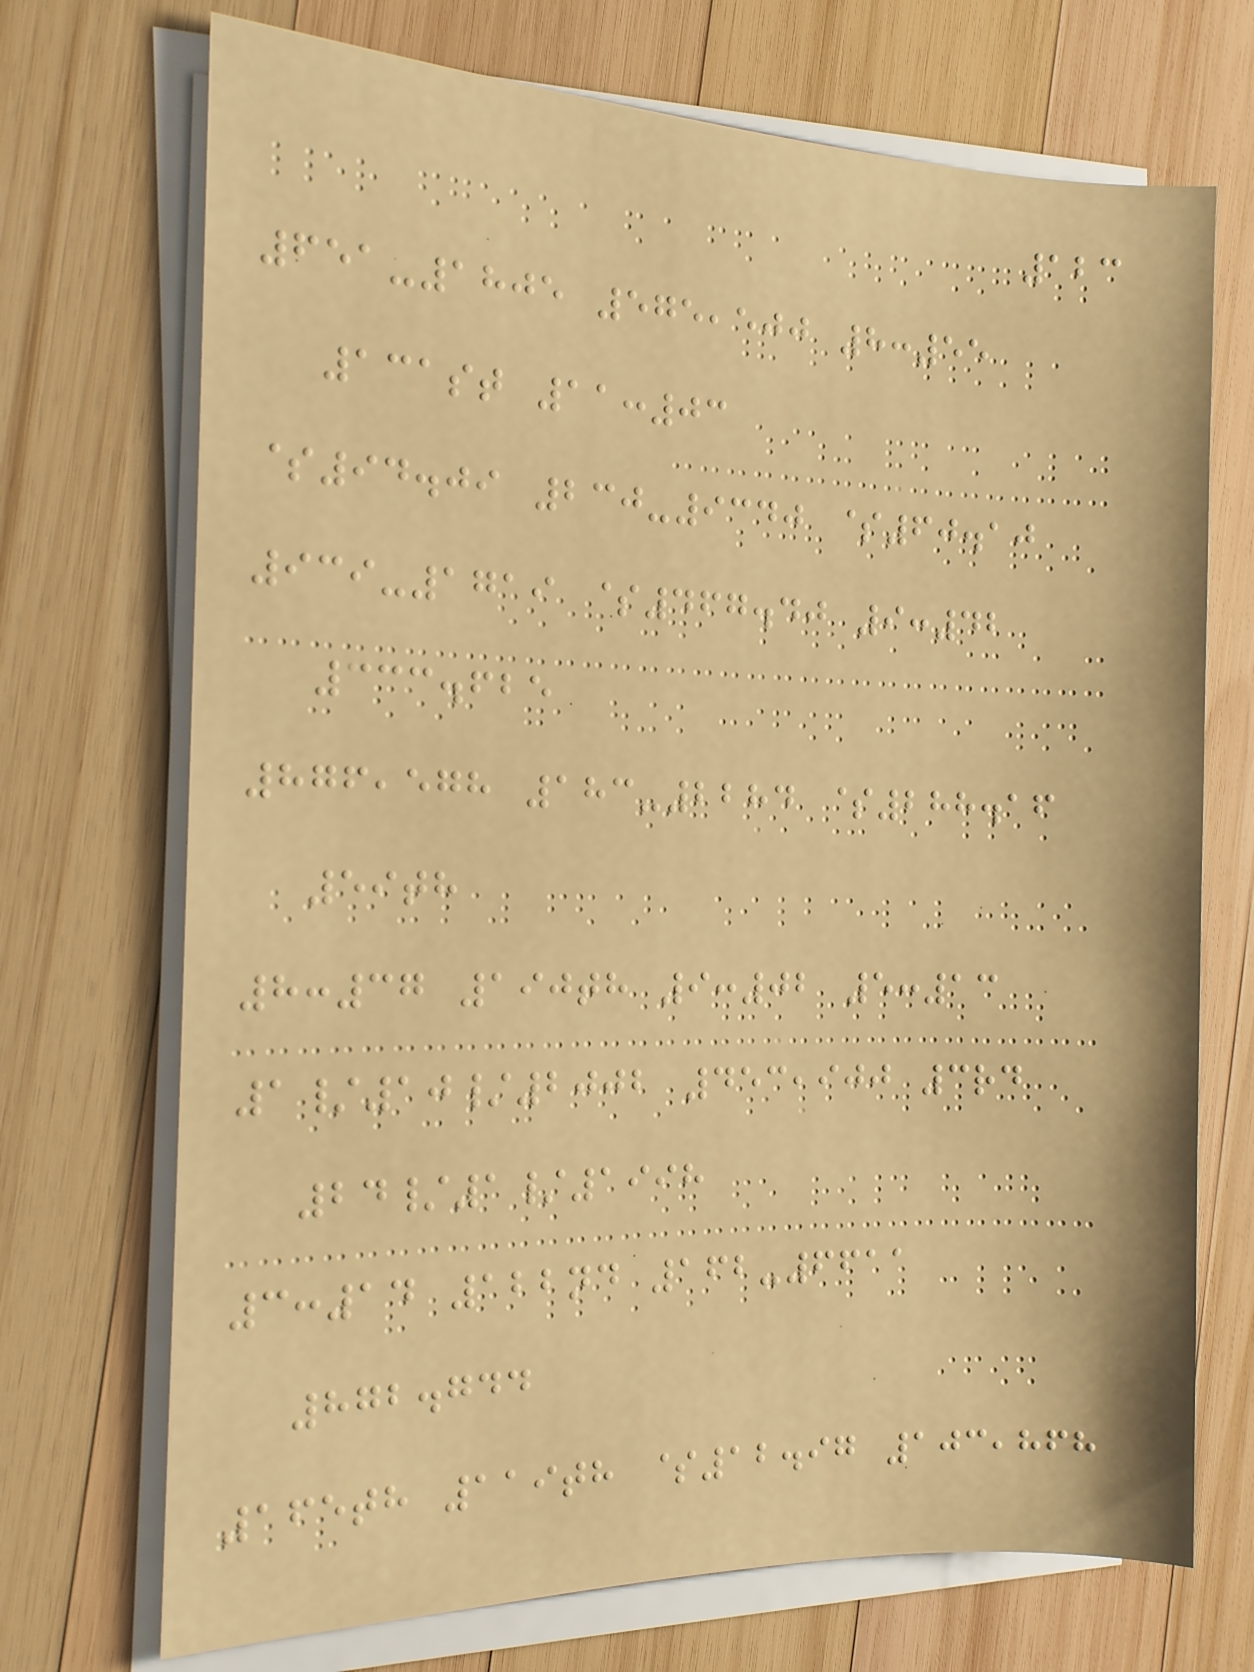123
651-1805 575,500 8:55
131st 11:03
$94.09 230-9340 $60.10
939-1719 $467.40 9:42
333.625
876,578 183-2284 $288.16
59th
8:37 190th 9:02 5:13
1/10/2002 453,900 3rd
24/1/1998
3:14 122nd 162-6611
872.744
165th 119th $12.97 103,868
